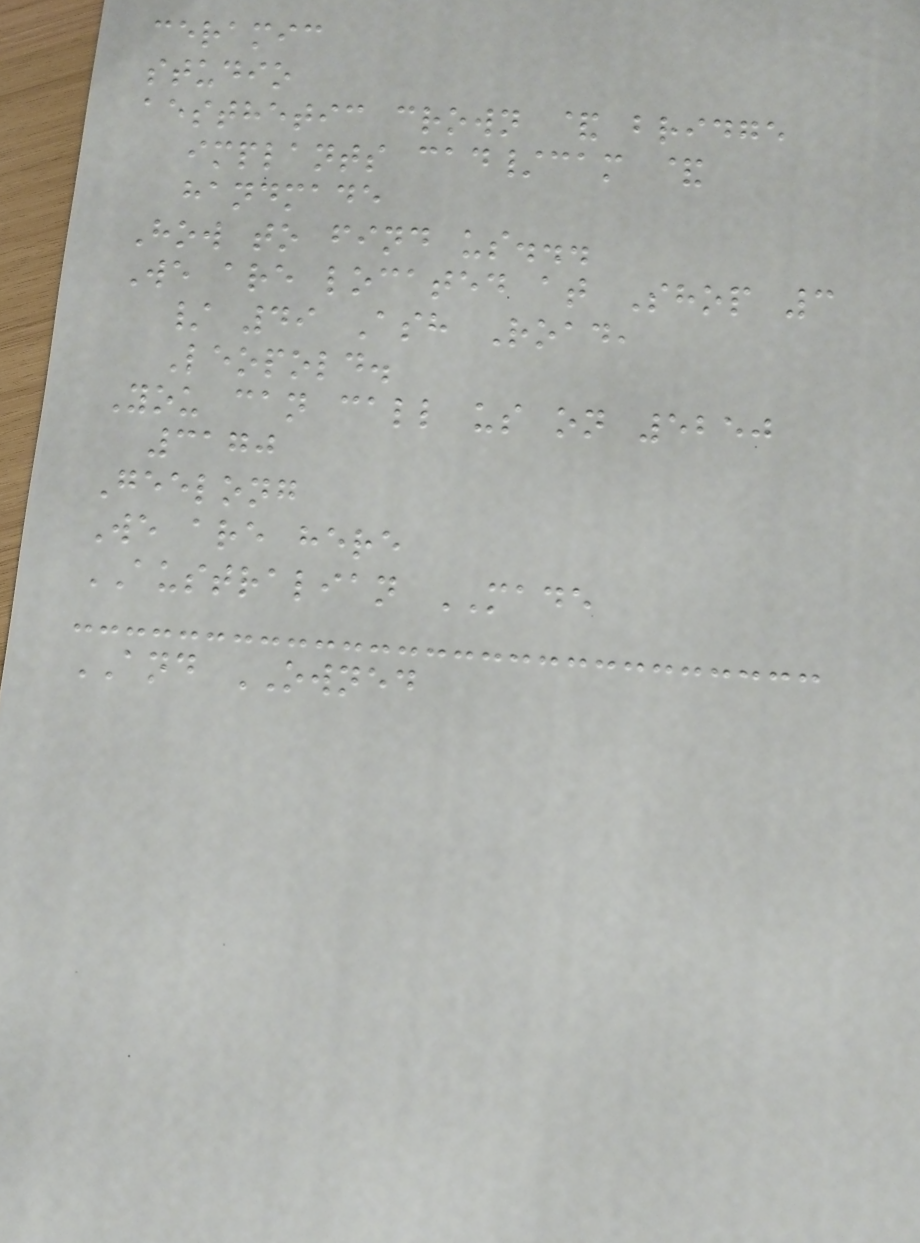ceramic
studio
aesthetic crown & bridge
implants cad/cam &
handmade
How to find us...
We are located at Shop 3
/ 49 Ash Road,
Leopold.
You can call us on 5250
3170
Geelong
We are here
AUSTRALIAN MADE
AND OWNED
